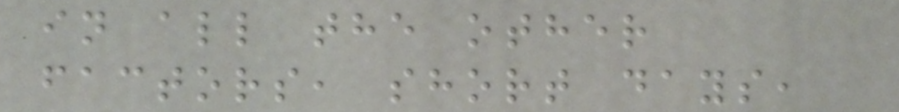in all the other
factors, short days,
